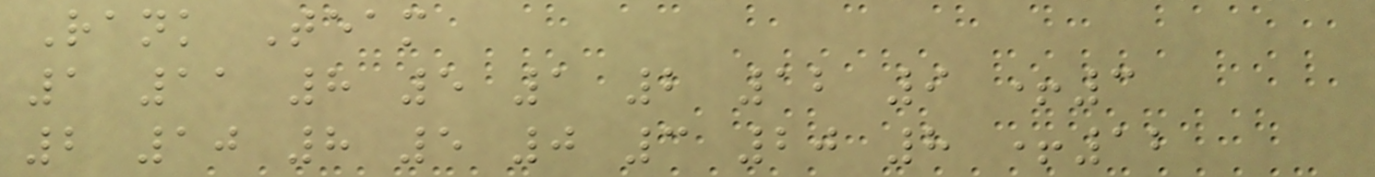Rank Team
1 11 8 5 1 2 12 9 +3
2 10 8 5 0 3 20 8 +12
